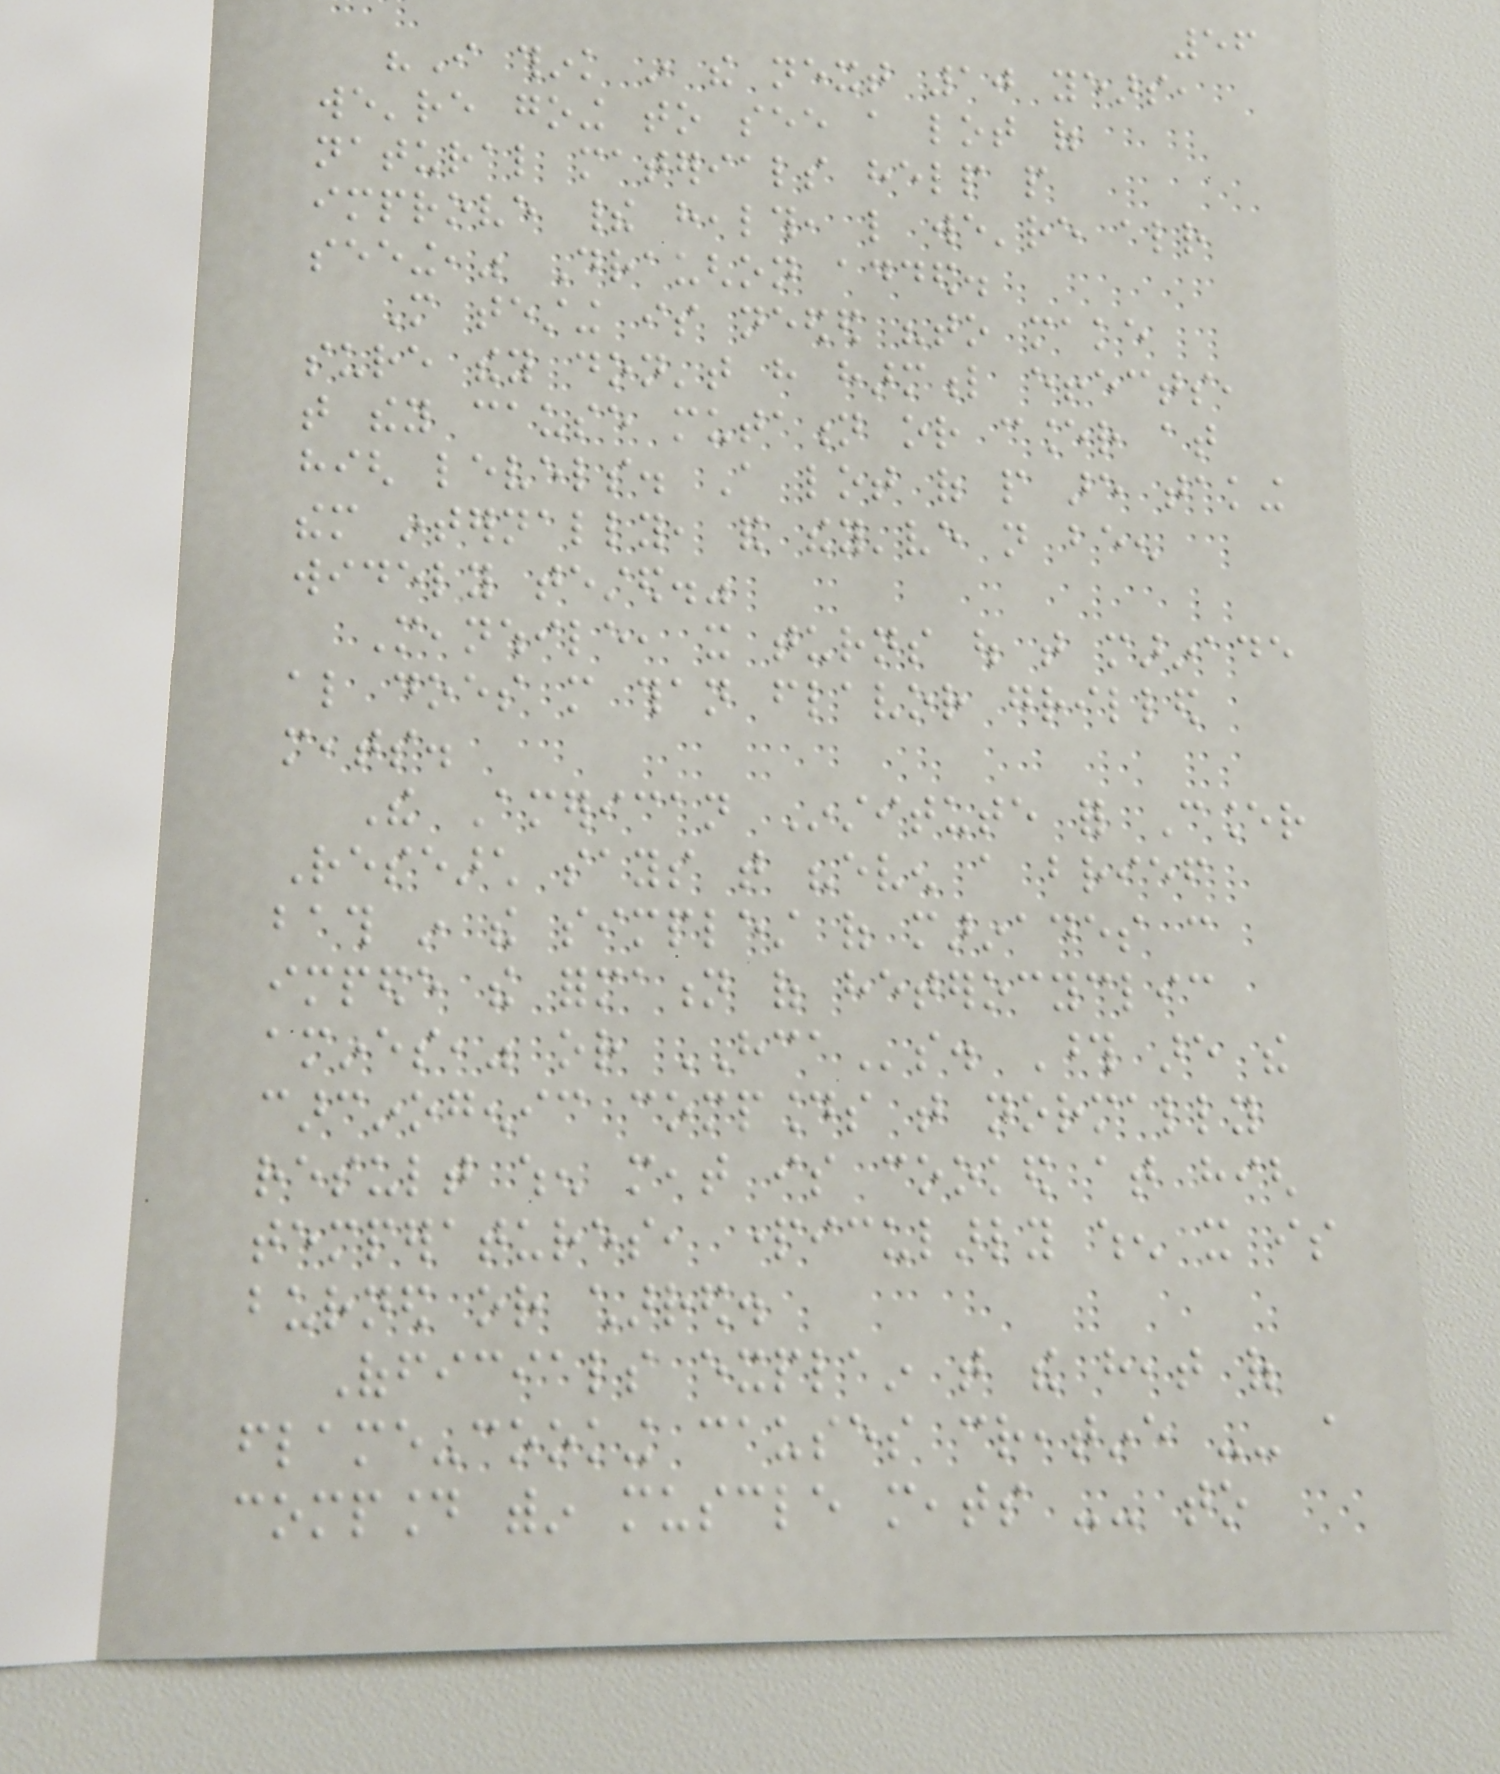56
"I think in the next 10 years,
we're going to see a lot of
natural materials help people
improve their health, like we're already
seeing," Draughon added.
More testing is needed "to make
sure they don't have harmful effects,
that they cause mutation or cancer at
high levels. A lot of people are taking
them internally, and they've not been
widely tested."
Meanwhile, it turns out that marinade
also does more than flavor grilled
meats.
The American Institute for Cancer
Research says that "even a brief
bath in the simplest of marinades can
impede the formation of heterocyclic
amines," or HCAs. Those are the
carcinogenic compounds that normally
result when meat is cooked at high
temperatures, particularly when it is
burned or charred.
Officials explain that the heat of
flame-cooking causes creatine -- a
compound within muscle meats -- to
